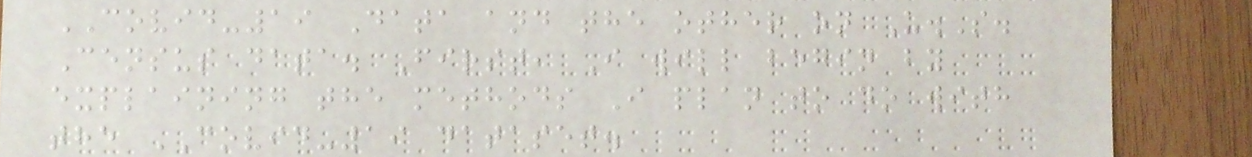COVID-19 Data and the other on U.S.
Census data. First, I will begin by
explaining the methods I plan to do with
the COVID-19 dataset.
